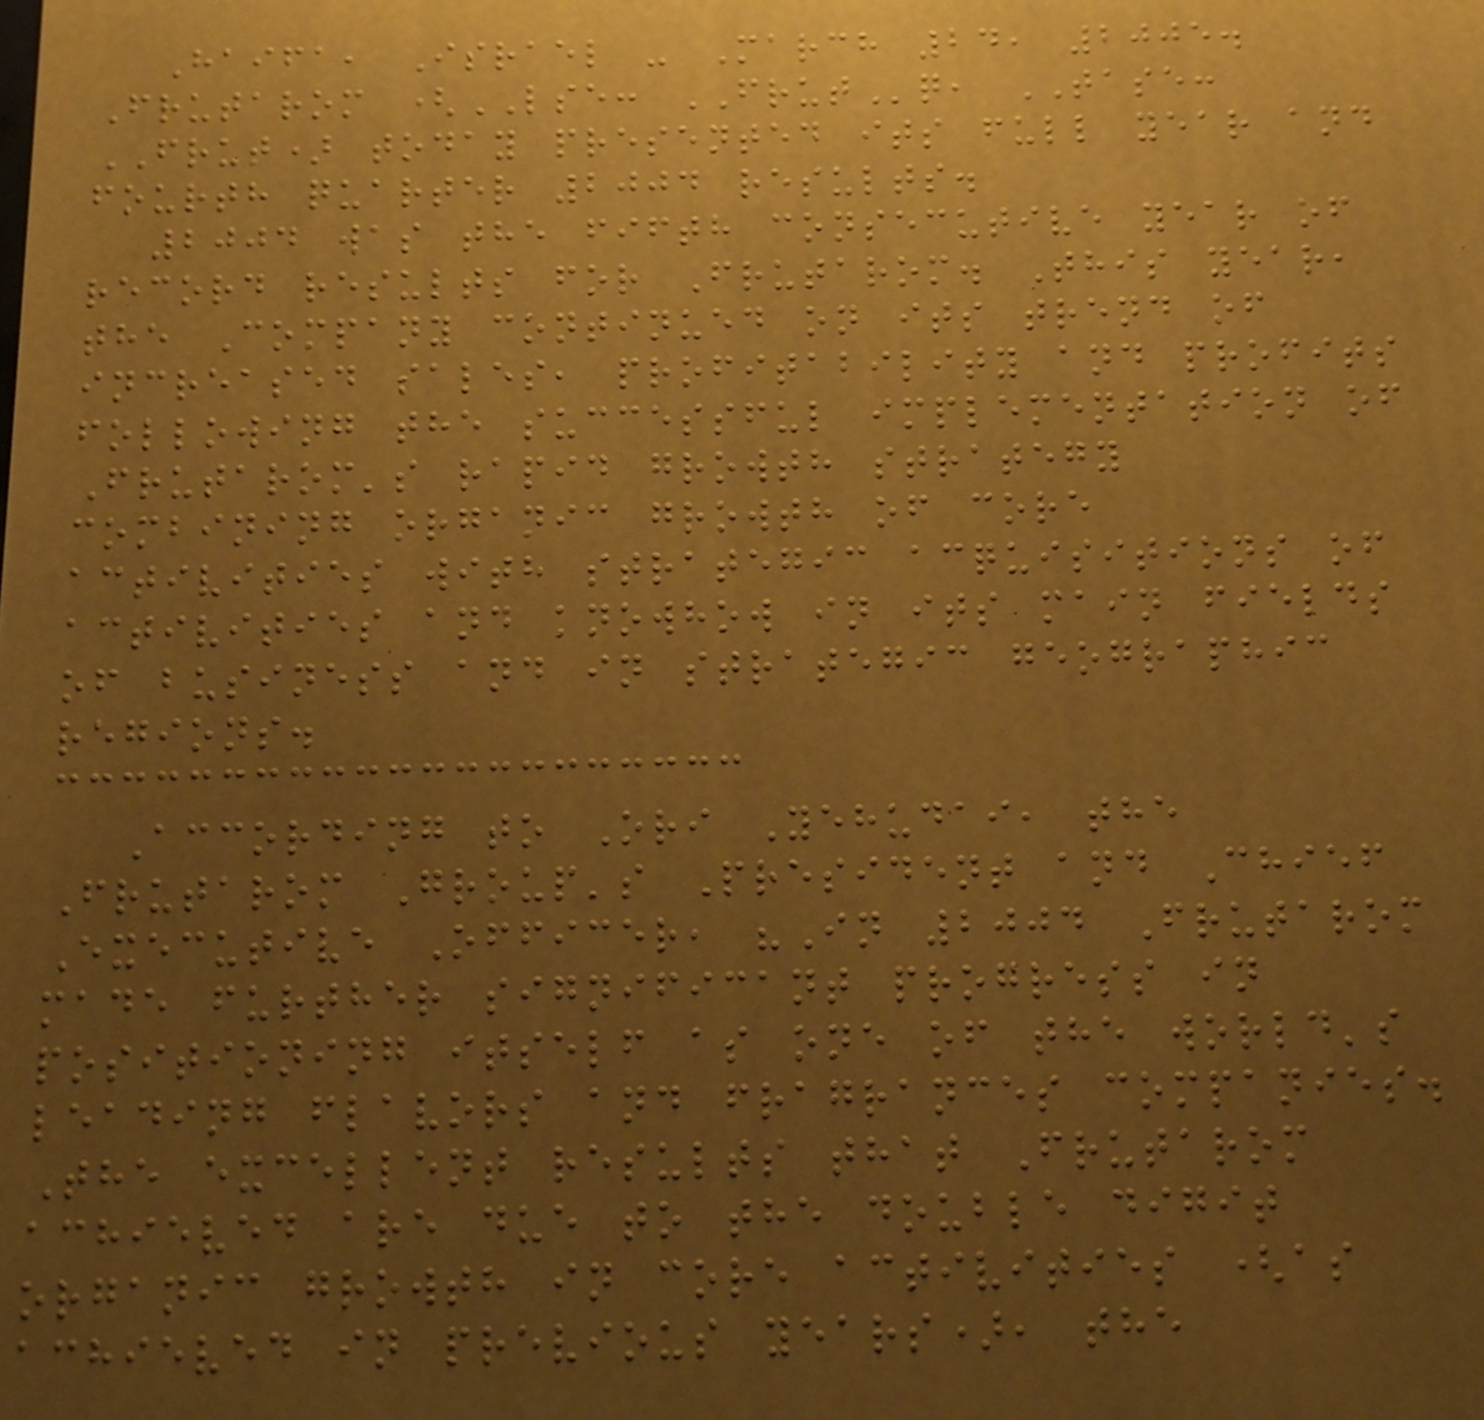Haifa, Israel - March 24, 2005.
Frutarom (LSE: FRUTq, TASE:
FRUT) today presented its full year and
fourth quarter 2004 results.
2004 was the fifth consecutive year of
record results for Frutarom. This year,
the Company continued on its trend of
increased sales, profitability and profits
following the successful implementation of
Frutarom's rapid growth strategy
combining organic growth of core
activities with strategic acquisitions of
activities and knowhow in its main fields
of business and in strategic geographic
regions.
According to Ori Yehudai, the
Frutarom Group's President and Chief
Executive Officer, "In 2004 Frutarom
made further significant progress in
positioning itself as one of the world's
leading flavors and fragrances companies.
The excellent results that Frutarom
achieved are due to the double digit
organic growth in core activities (as
achieved in previous years), the
